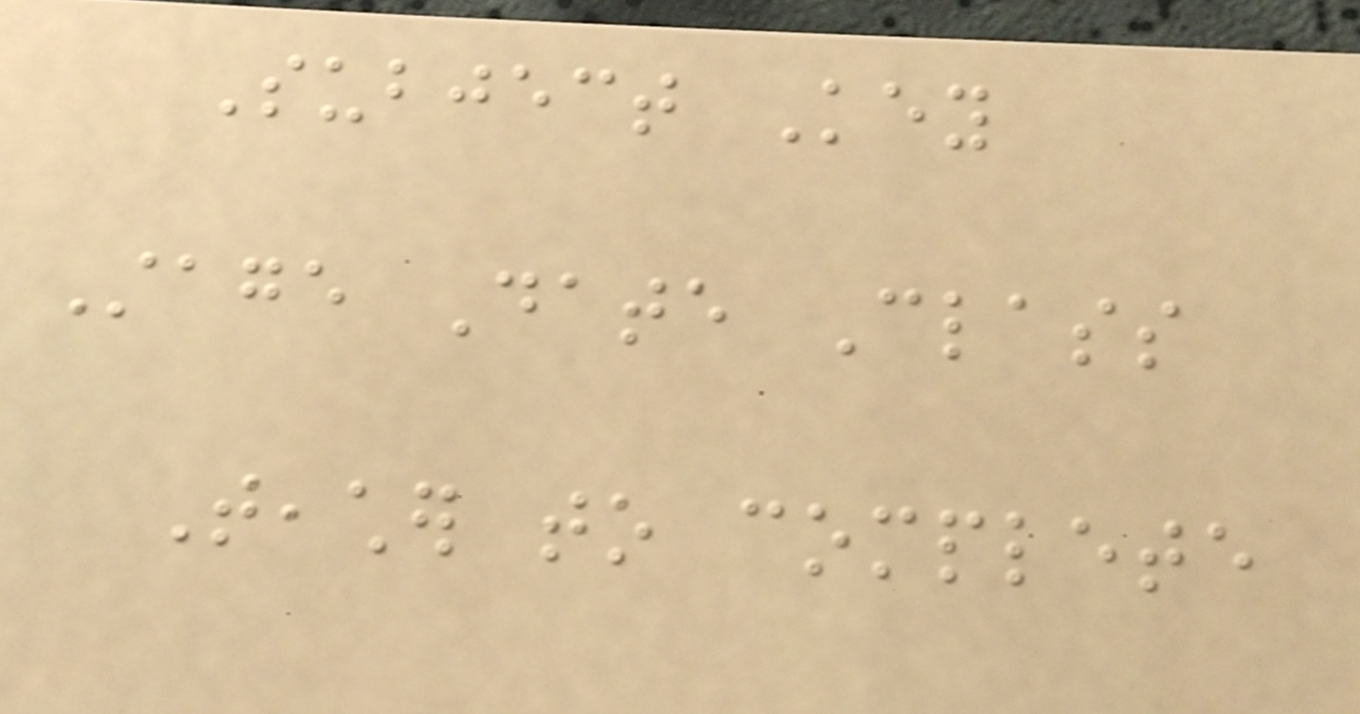Subject Key
Stage Date Class
Teacher to complete
